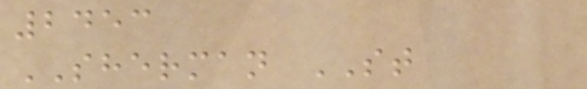2453
SHERMAN ST
